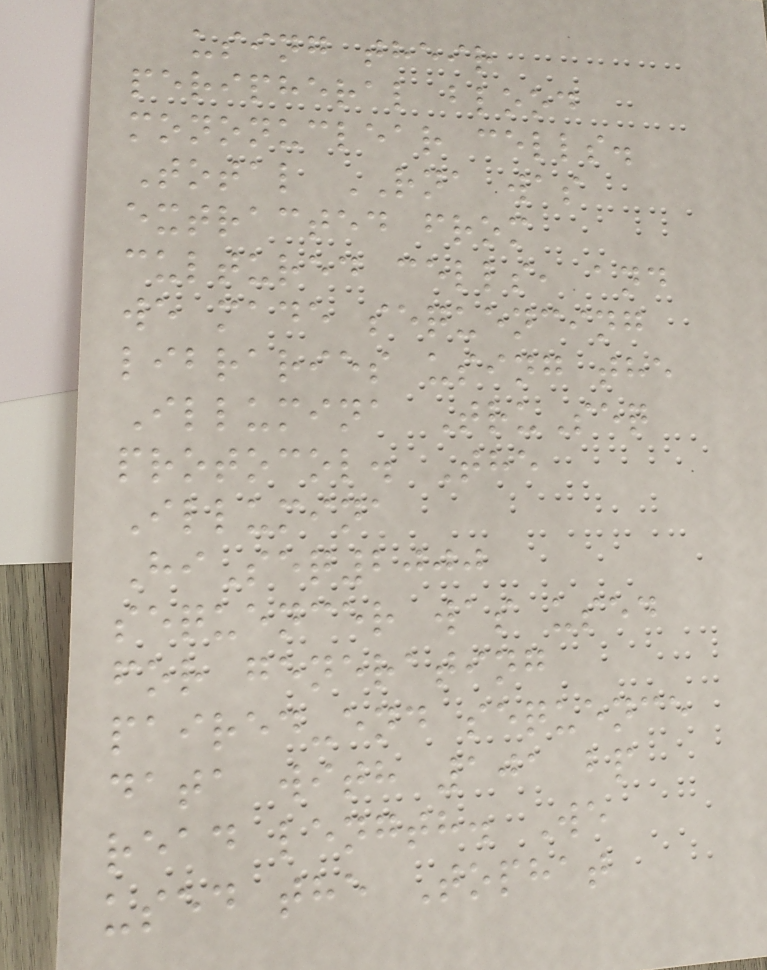using their
peripheral blood
mononuclear cells.
Total RNA was
extracted from
cultured cells, and
we made sequencing
libraries using the
Illumina TruSeq
protocol. The
Illumina
HiSeq2000
sequencer was used
for generating
paired-end sequence
data with 101 bp
read length. We
used the Tophat
